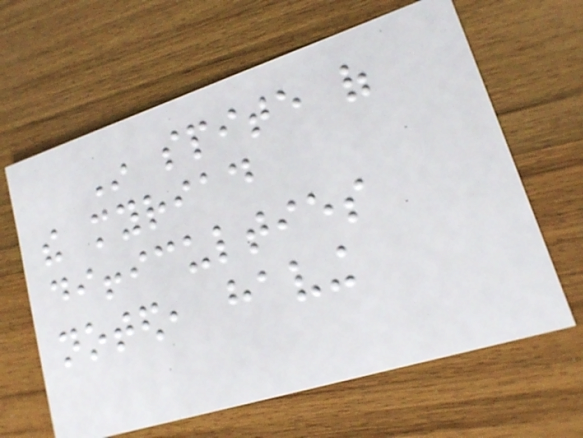In spite of
the myriad
difficulties
noted, having
